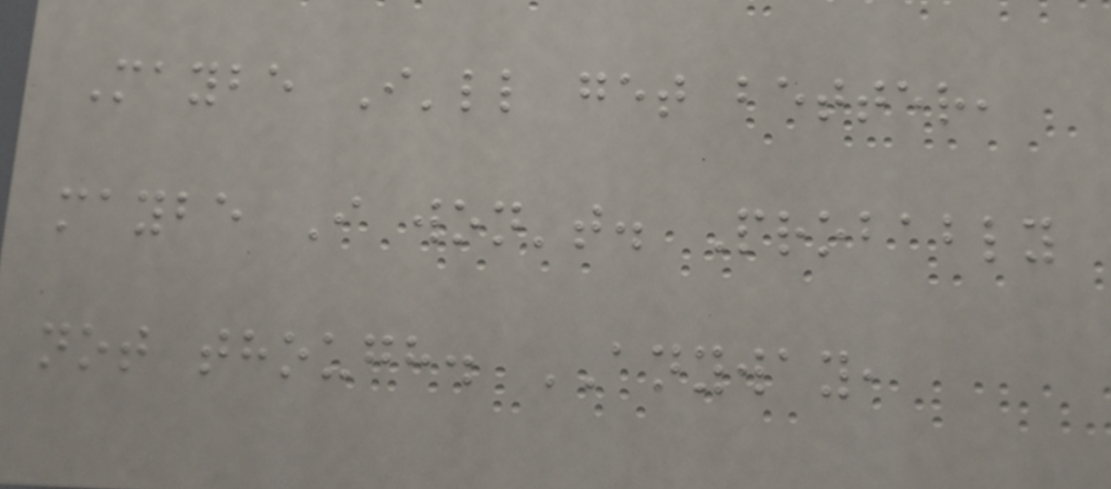Maybe I'll get better,
maybe I won't. Probably
not though. ANYWAY,
